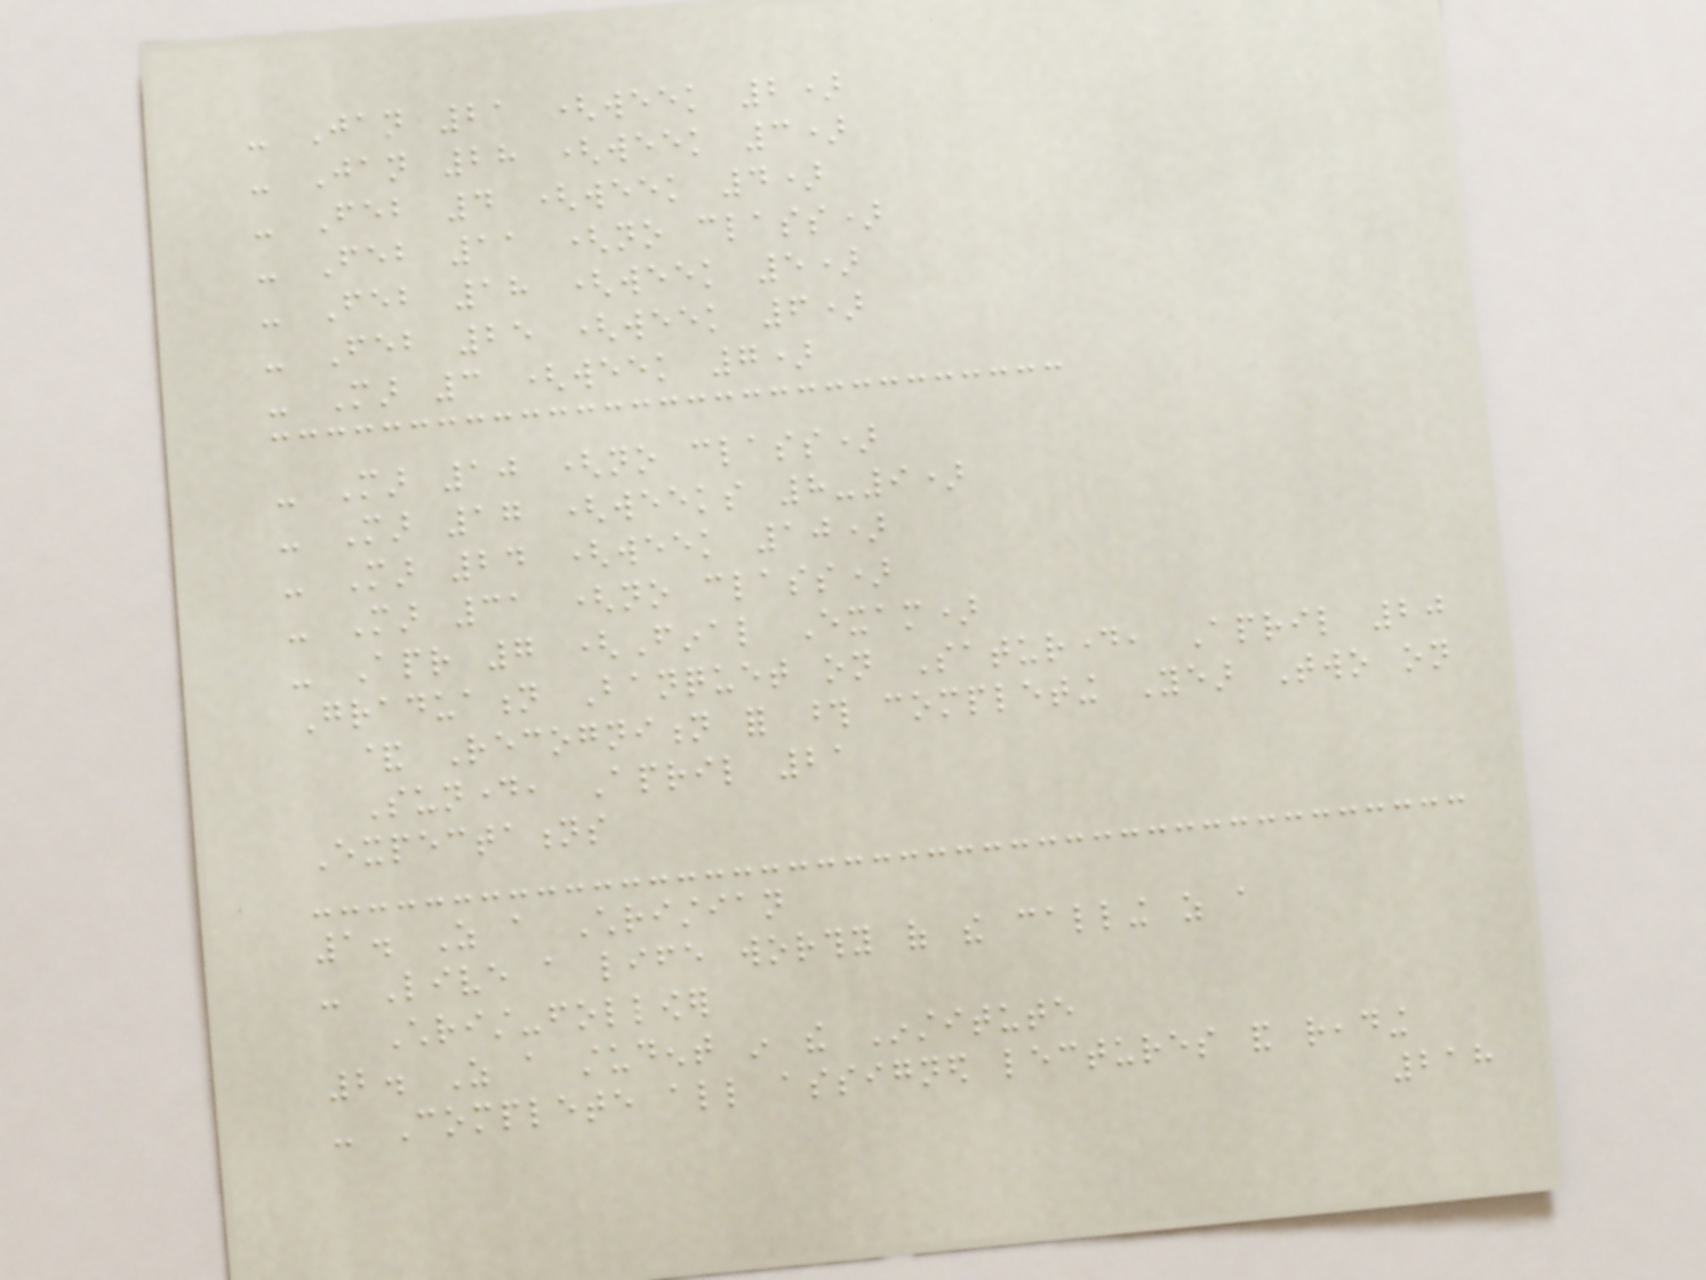- Jan 21 (week 2)
- Jan 28 (week 3)
- Feb 4 (week 4)
- Feb 11 (no class)
- Feb 18 (week 5)
- Feb 25 (week 6)
- Mar 3 (week 7)
- Mar 10 (no class)
- Mar 17 (weeks 8-9)
- Mar 24 (week 10)
- Mar 31 (no class)
- Apr 7 (Final Exam)
Graduation Banquet on Saturday, April 20
& Recognition for those completing Year Two on
Sunday, April 21
Expectations
1. As a Christian
- Live a life worthy of the calling as a
Christ-follower
2. As a student in the Institute
- Complete all assigned lectures and reading
218
